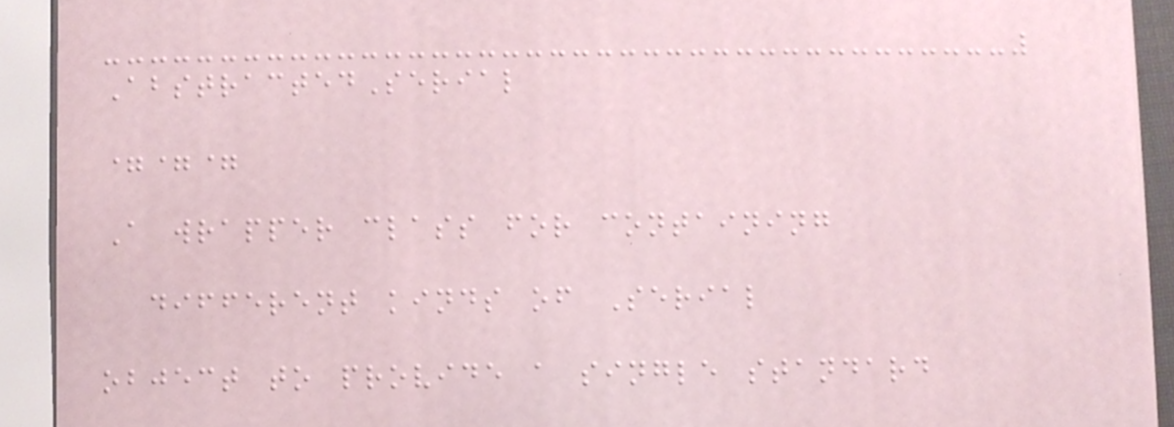AbstractedSerial
===
A wrapper class for containing
different kinds of Serial
object to provide a single standard
